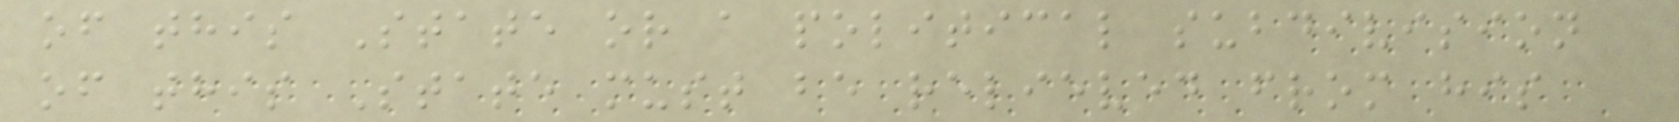of this State or a political subdivision
of this State must be relieved from his
